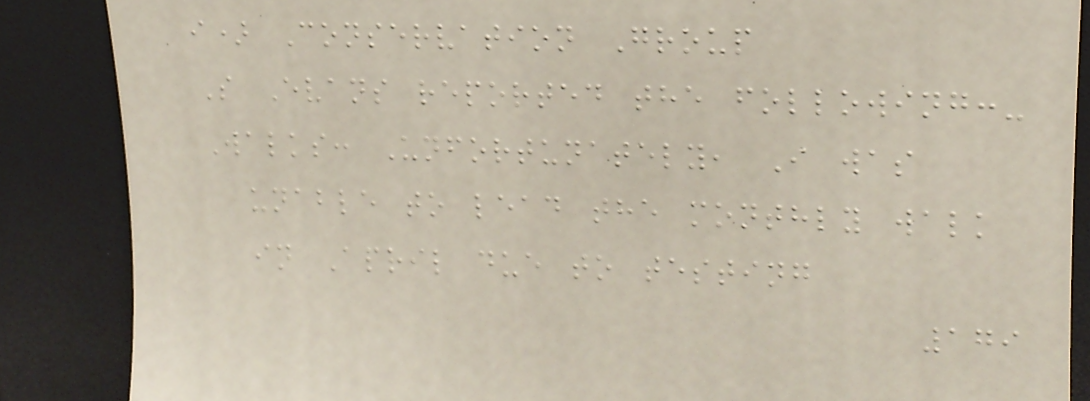i) Conservation Group
S Evans reported the following:-
Walks: Unfortunately, I was
unable to lead the monthly walk
in April due to testing
179
